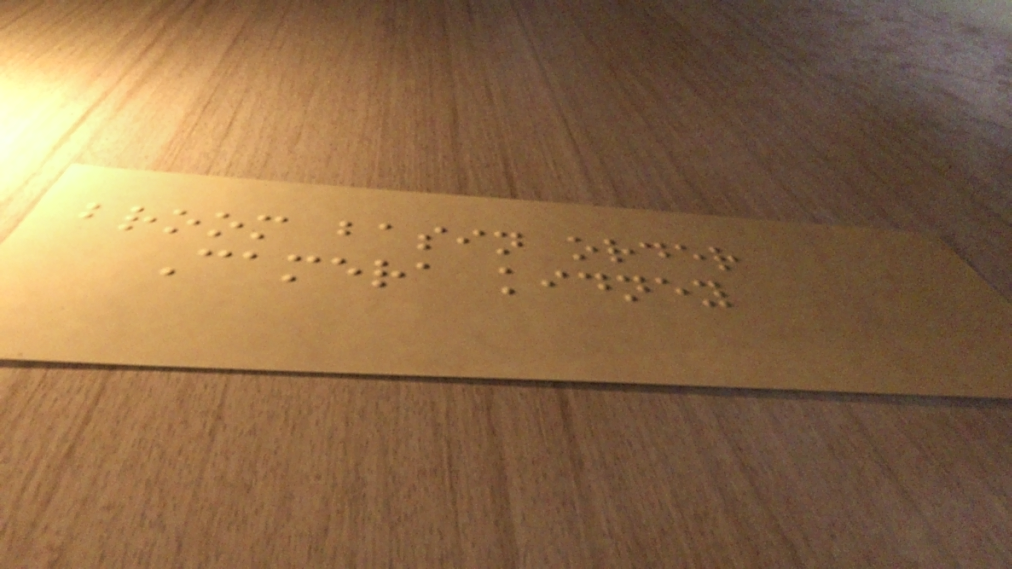broom basin order
Camera kidney
